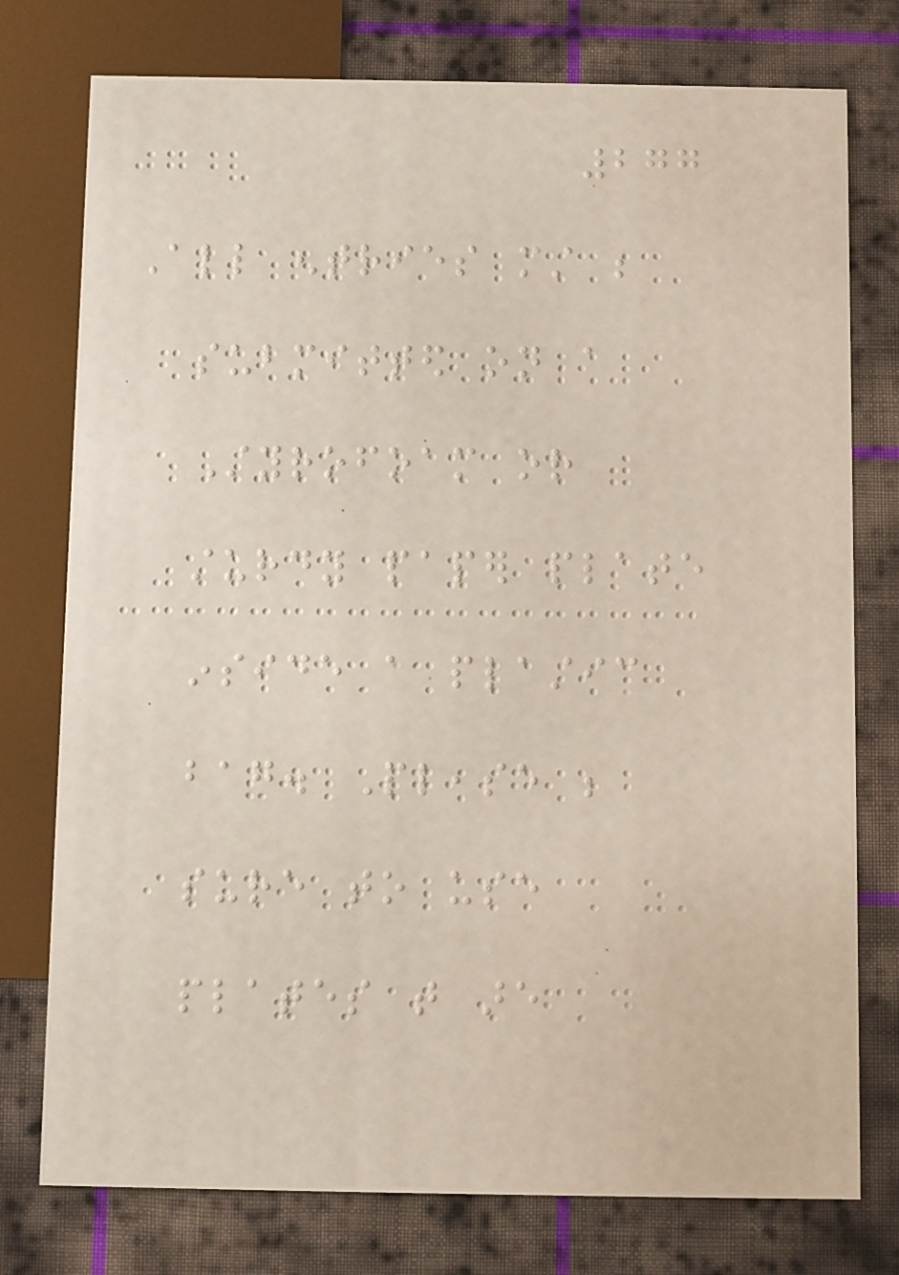277
All entries must be
submitted on a
Styrofoam or
sturdy paper plate
inside a plastic
bag. Please be
sure to use
plates that are
